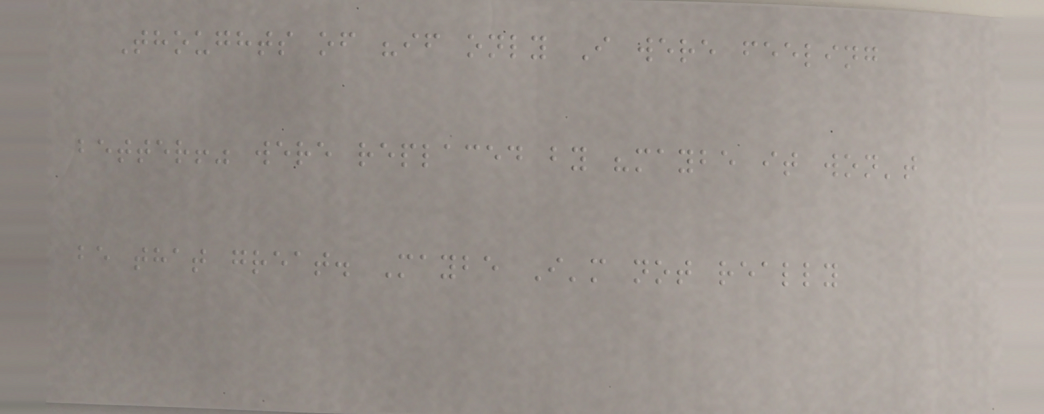Thoughts of "if only I were feeling
better!" were replaced by "maybe it won't
be that great. Maybe I'm not really
